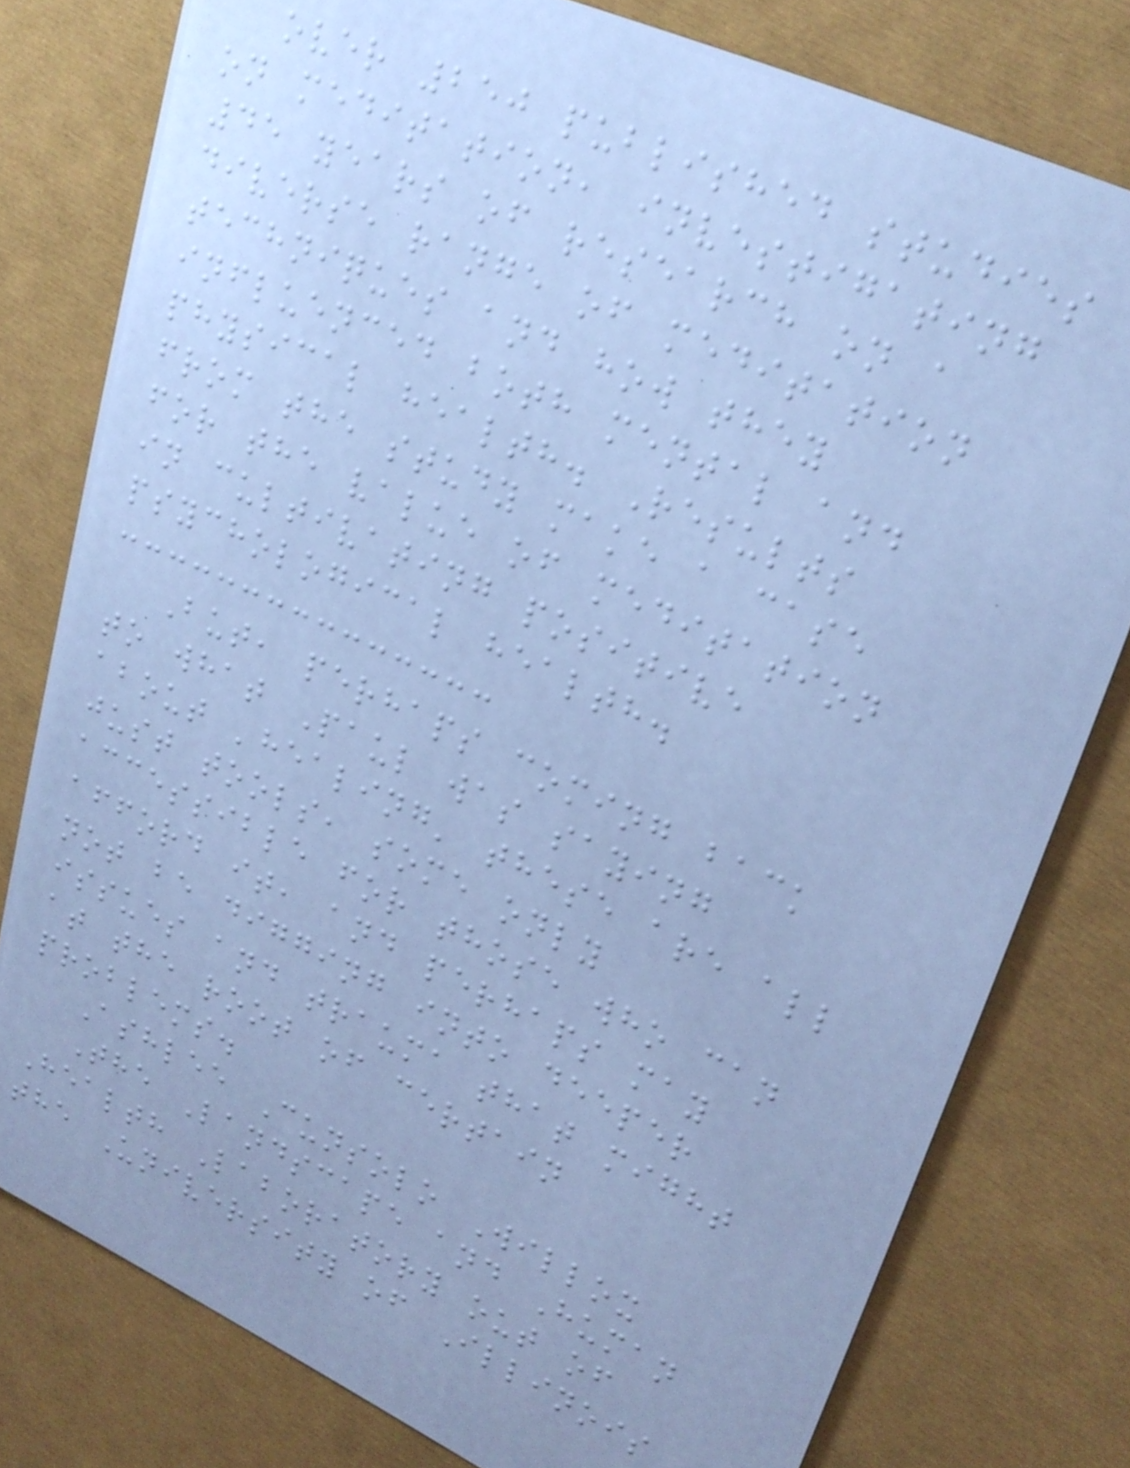over 250 published studies
on meditation, investigating
45 years of research on a
diverse range of meditation
techniques and how they
influenced both mental and
physical health. Results
from the study make a case
for the value of meditation
in cultivating positive
psychological health.
But, perhaps coming back
to what Paul was saying
about 'healing' these are all
just tools, some only
accessible for those who can
afford it, and perhaps may
not be digging into deeper
issues and trauma that might
at the root of certain
problems.
Ashlee Cunsolo Willox
The Landscape and Human
Health Laboratory out of
the University of Illinois
